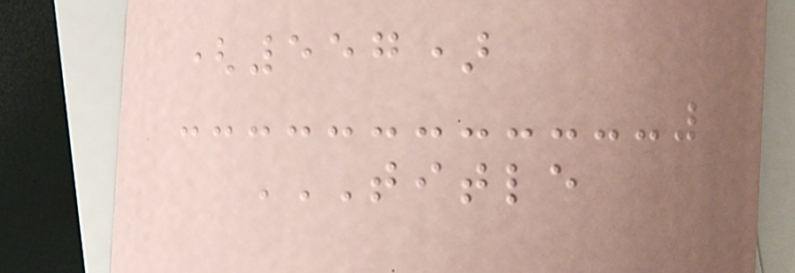(557)
TITLE
